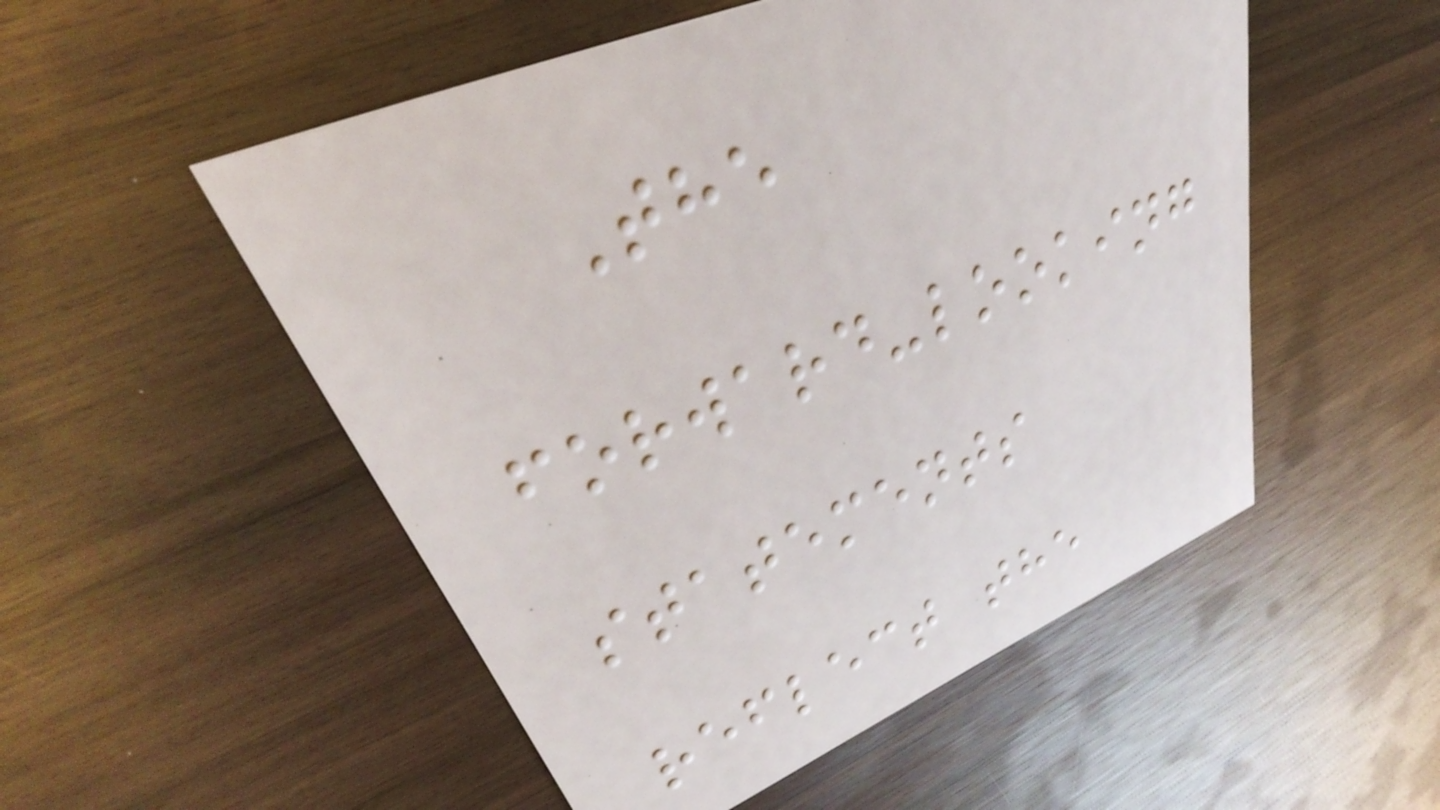The
forward-looking
statements
reflect the
